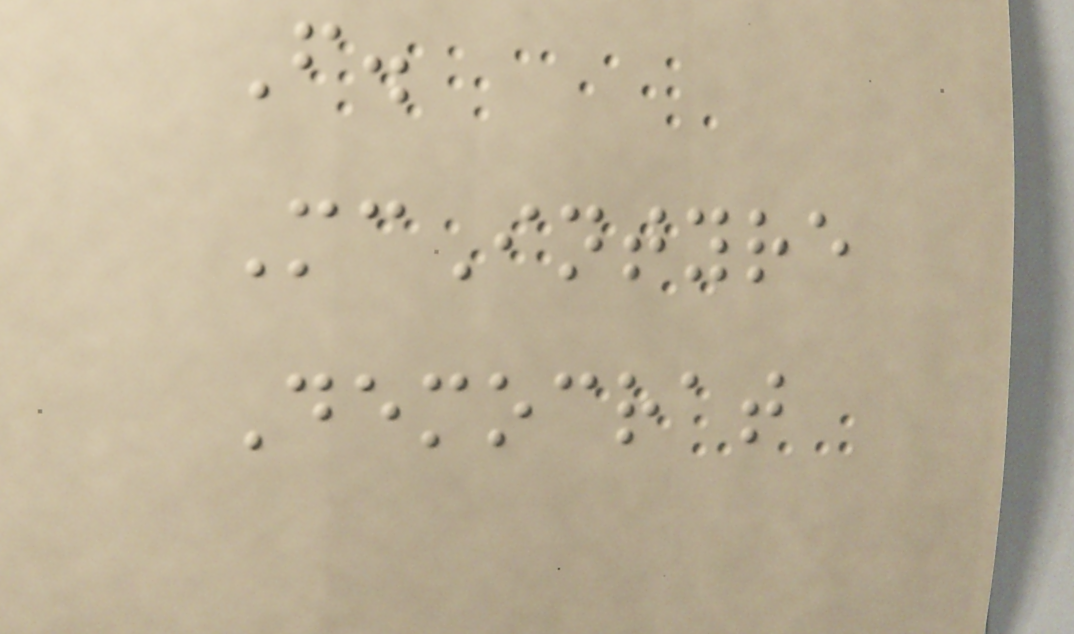F.
McIntyre
Democrat
